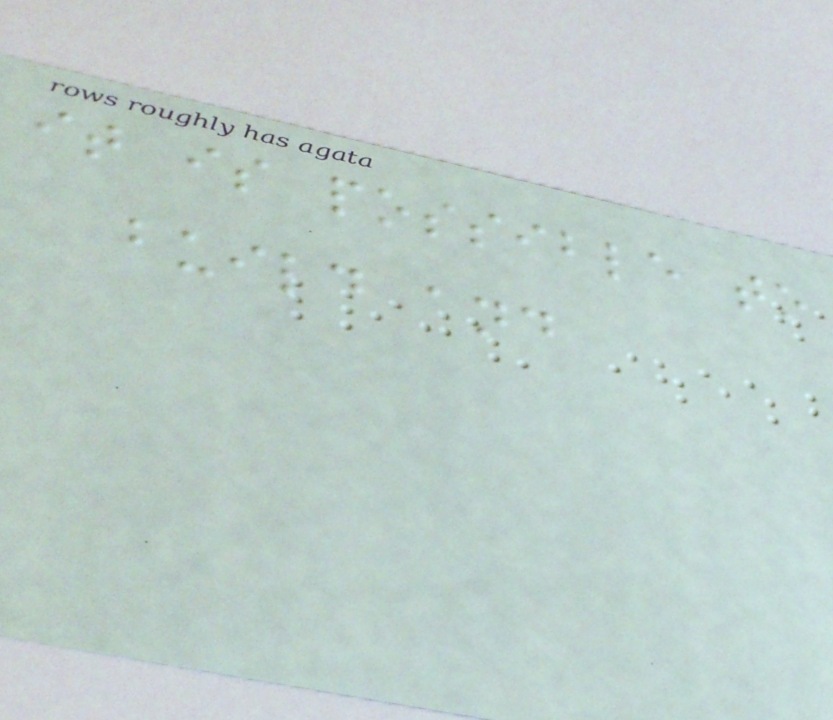it is possible to
build and
